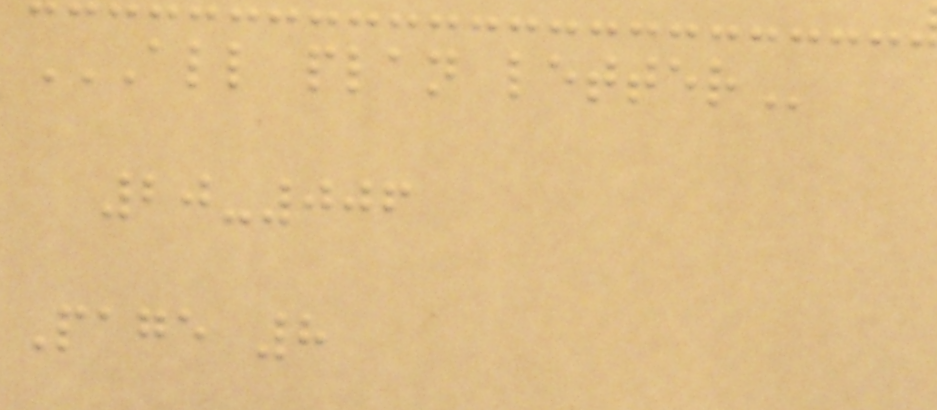ALL PLAN LETTER
20-006
Page 8
